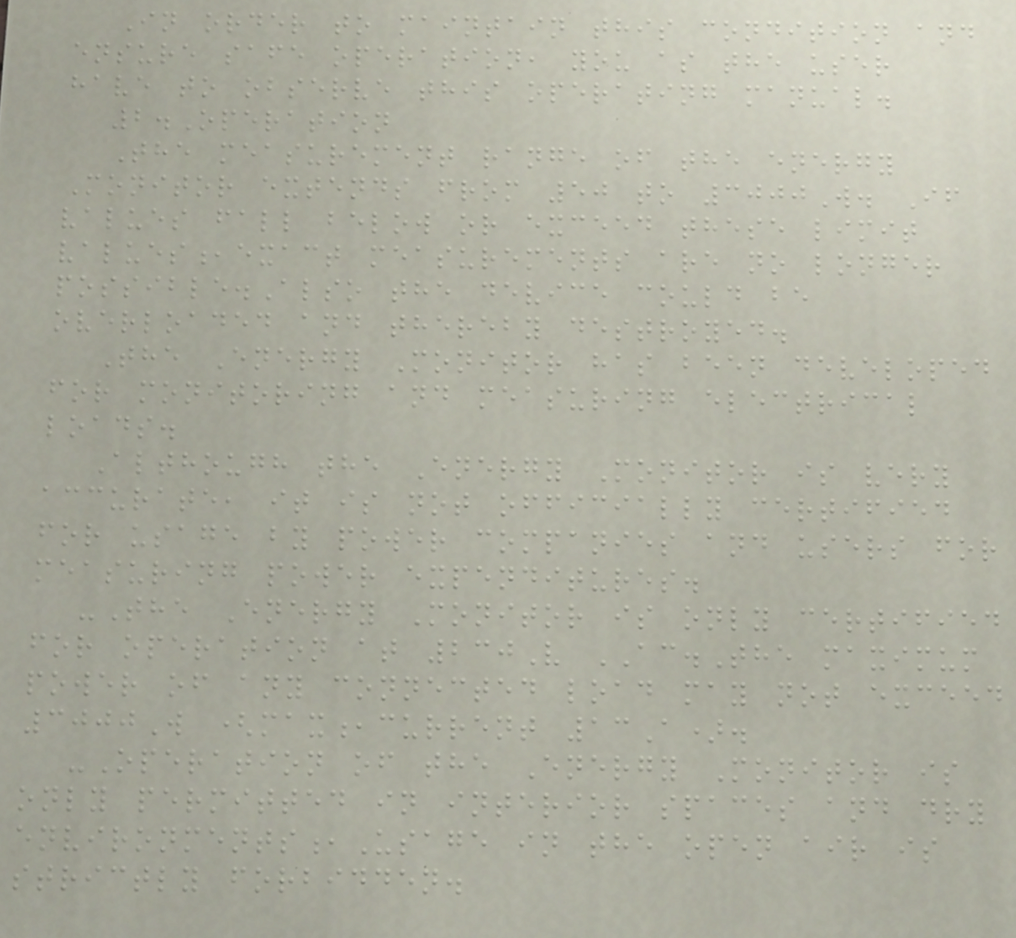In order to maintain this condition and
ensure safe operation, you as the user
have to observe this operating manual.
2.Operation
The measurement range of the energy
Monitor extends from 50 to 3000W. If
values fall below or exceed these limit
values,exact measurements are no longer
possible.Also the device could be
overloaded and thereby destroyed.
The Energy Monitor has been developed
for monitoring and measuring electrical
loads.
Although the Energy Monitor is very
accurate, it is not officially certified
for usage by power companies and users for
measuring power expenditures.
-The Energy Monitor is only certified
for operation at 230V AC.The maximum
power of any connected load may not exceed
3000W (max,current 13A).
-Operation of the Energy Monitor is
only permitted in interior spaces and dry
environments,Usage in the open air is
strictly forbidden.
